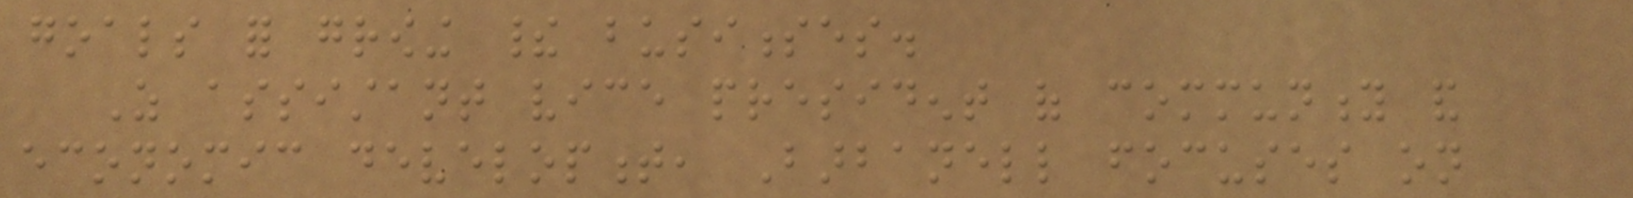goals for growing their businesses.
As assistant vice president of community and
economic development, Barbanell focuses on
